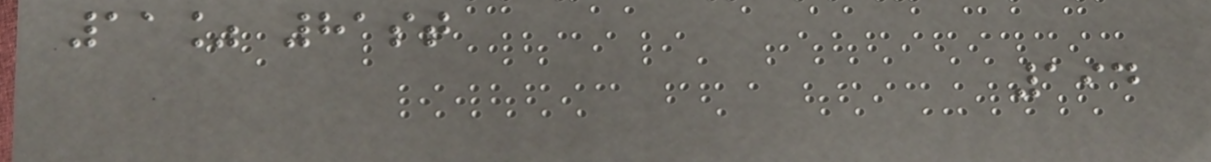11% 81st
194
